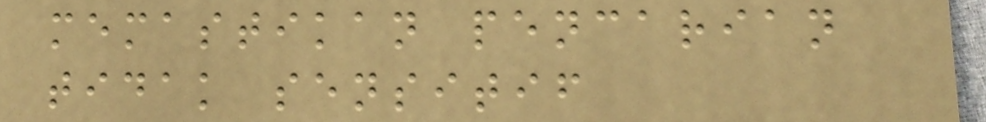memastikan pencarian
tidak sensitif
